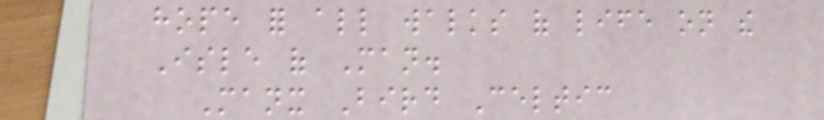hope for all walks of life on the
Isle of Man.
Manx Bird Celtic
